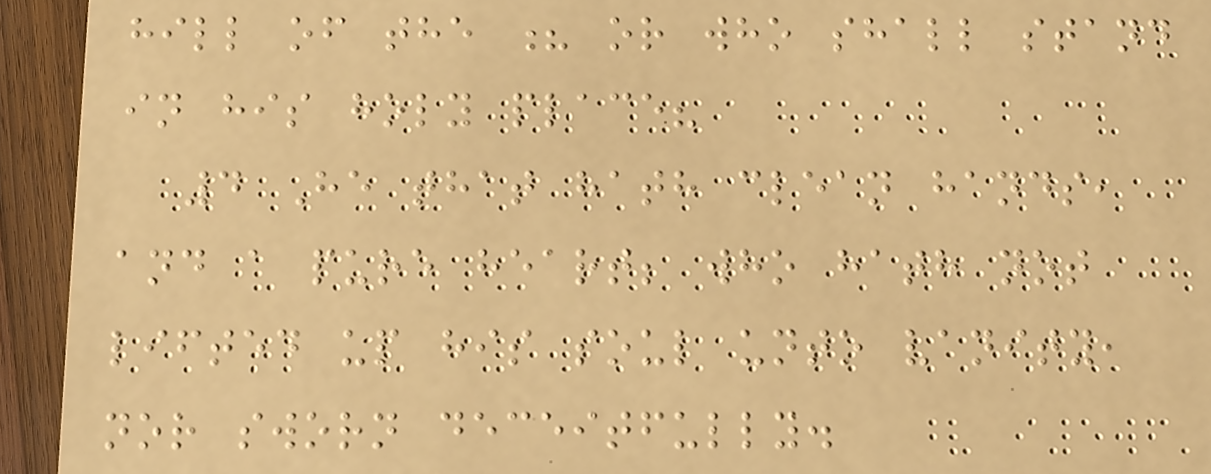hill of the ? or who shall stand
in his holy place?
4 He that hath clean hands,
and a pure heart; who hath not
lifted up his soul unto vanity,
nor sworn deceitfully.
